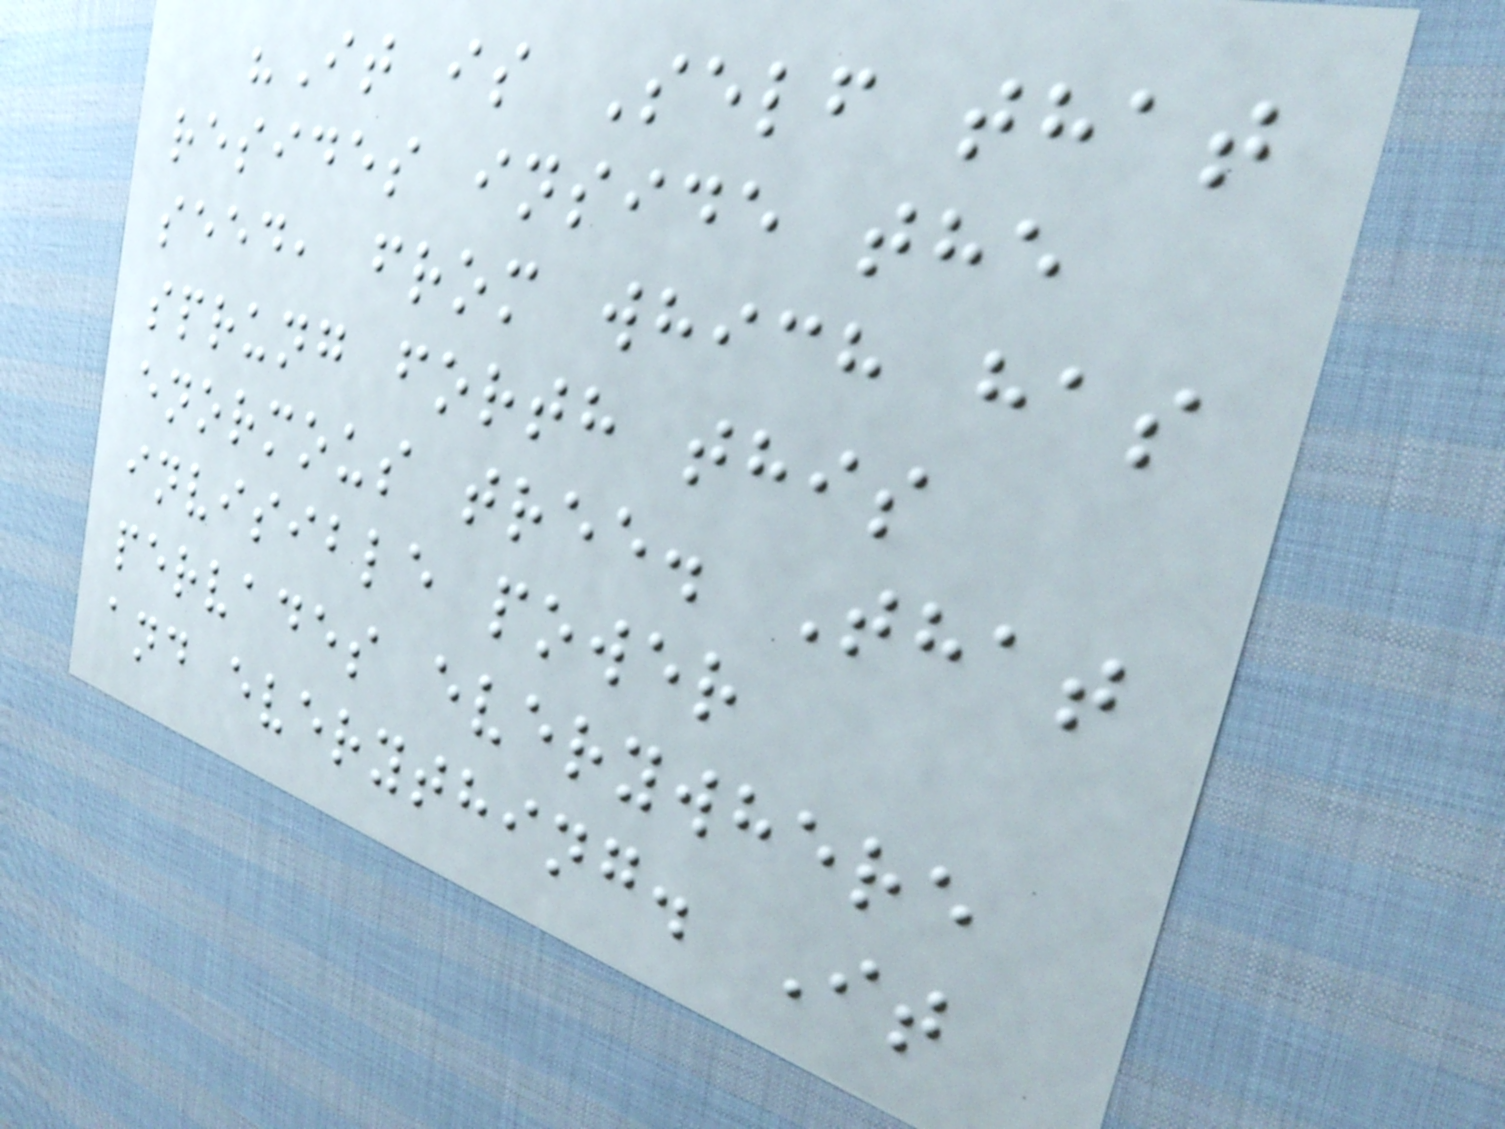"It is Self that
resides inside the
seed, from which has
sprung forth this
enormous tree. That
invisible power
pervades everywhere
and everything. It
